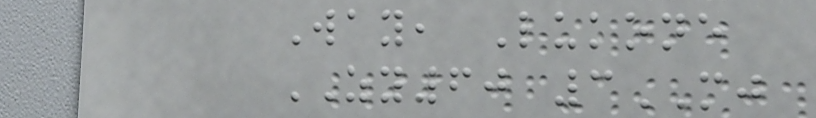Way, Lukone
ZY60 3MJ
